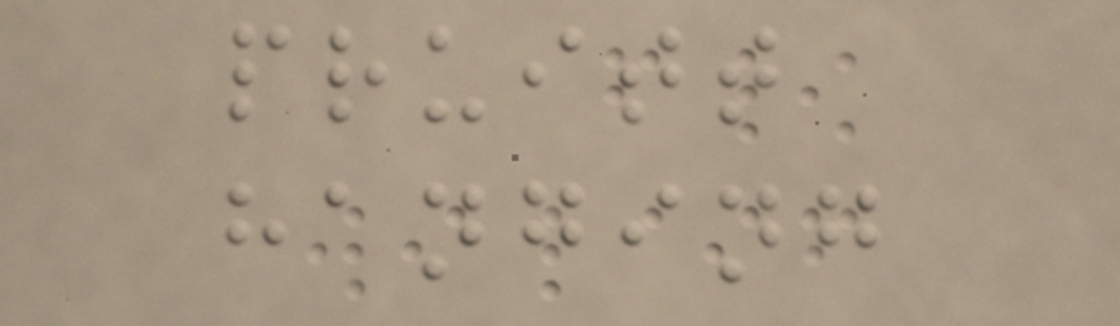pruitt
hanging
